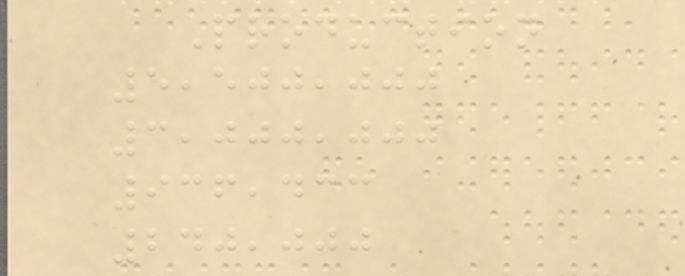Production
5,500,000
3,000,000
936,433
240,000
